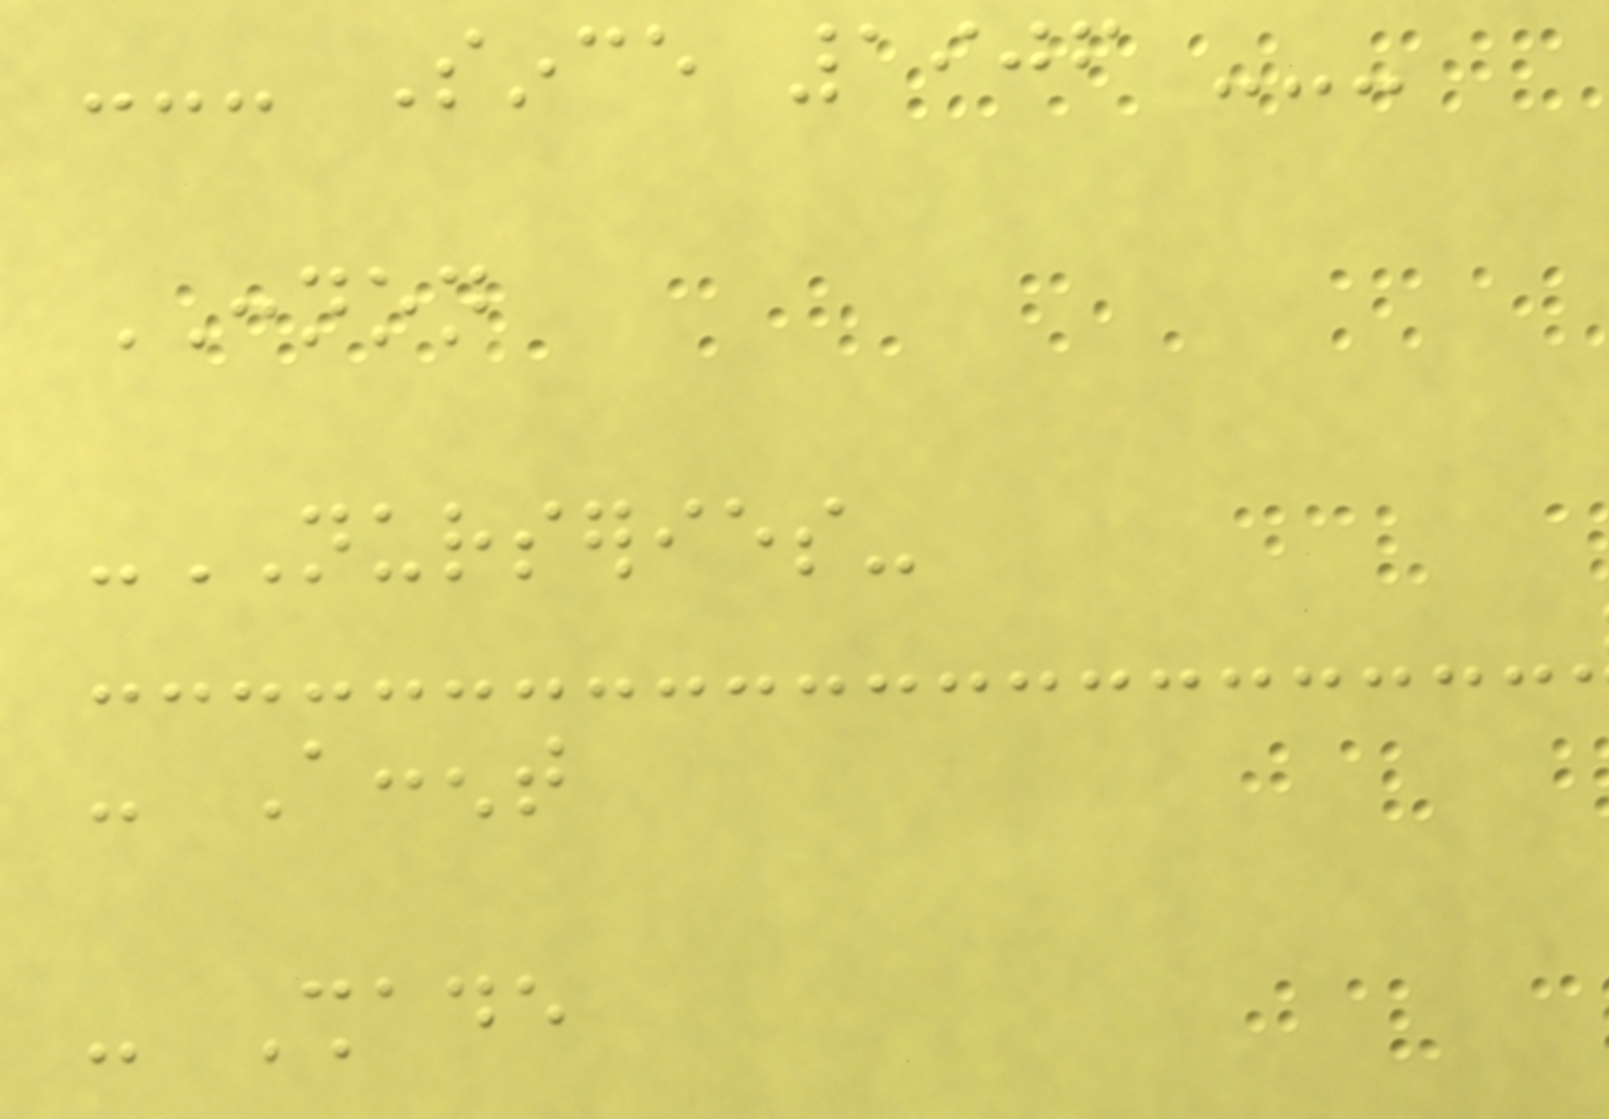--- Since 1906 ---
CONNON
-NURSERIES-
- Accent
- Shade
